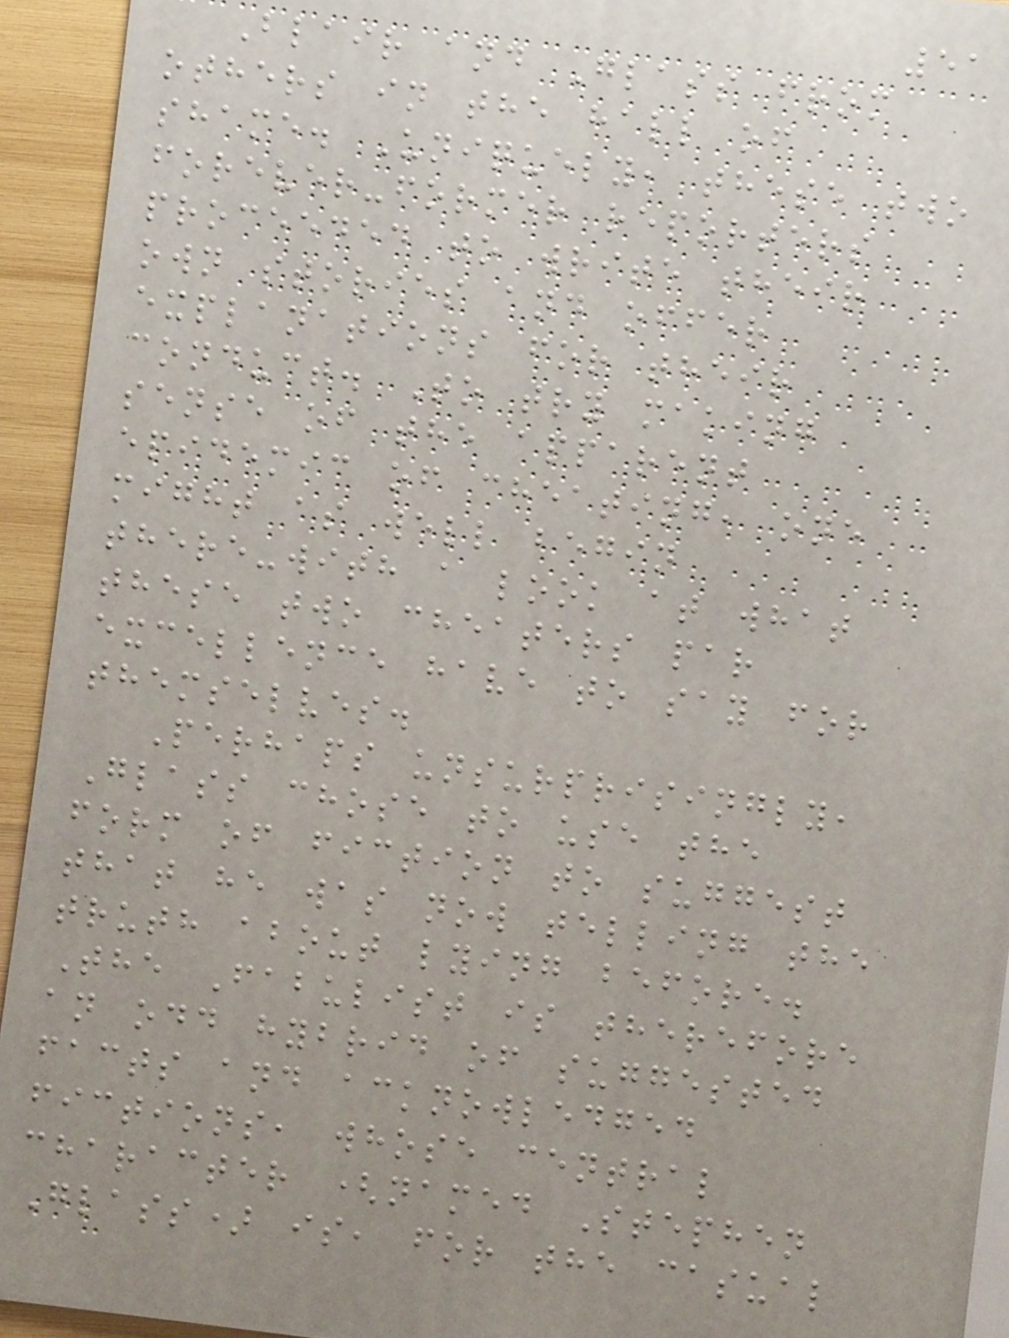51
Blair and Glass from
others in the hall of
shame. Uniquely, these two
forever-former reporters
proceeded to write their
own stories and offer
explanations for their
conduct. To try making
sense of the apparent
epidemic of cheating, one
might as well begin
there-with a look at what
these two cheaters par
excellence have to say for
themselves.
Perhaps unsurprisingly,
Glass chose to use the
form of fiction to suggest
that he was now telling the
truth about lying before.
The Fabulist is therefore
an odd hybrid of suggested
facts and acknowledged
fictions, whose central
character (named Stephen
Glass) is, for the casual
